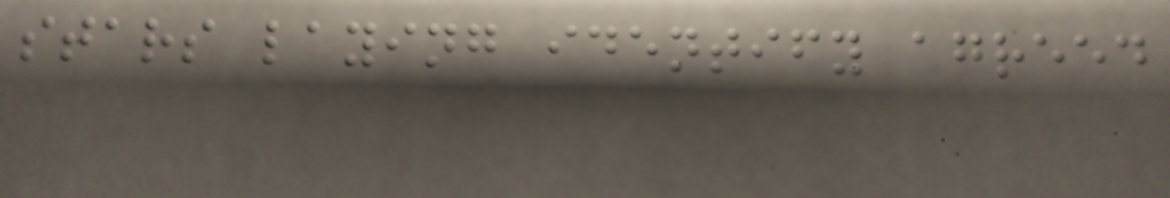stars laying identify agreed
